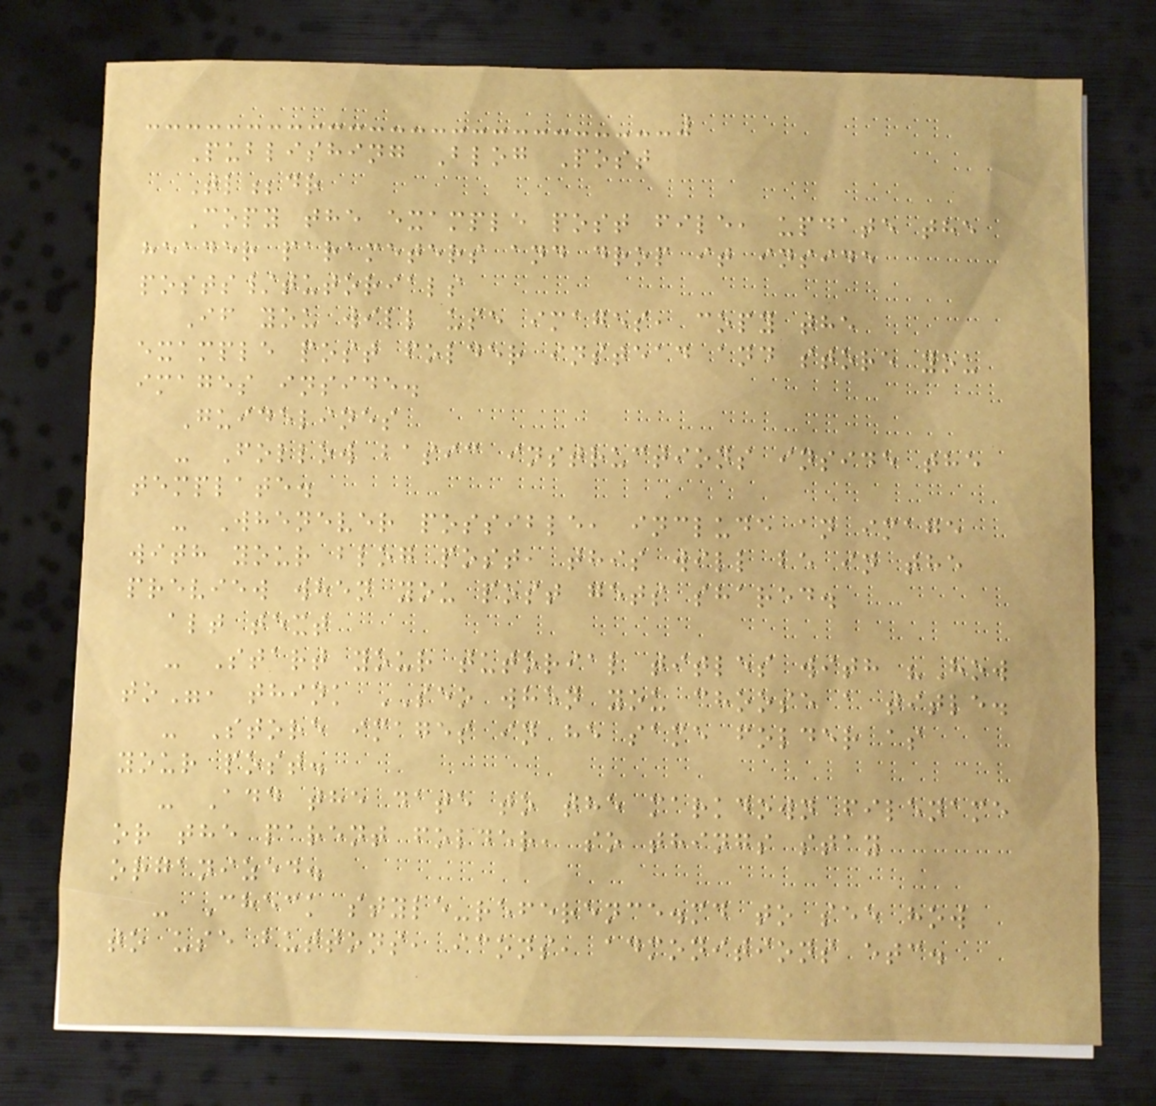Publishing Blog Post
Tl;dr
Copy the example post file, update the
header parameters and drop it inside
posts/tutorials
If you will use images, copy the
example post folder instead and store you
images inside.
Guidelines
- Follow basic instructions inside the
template.
- Whenever possible, include an image
with your blog post, this will be in the
preview when you post gets shared.
alt text
- Start your tutorial titles with "How
to", think SEO when you choose a title.
- Store images in he same folder as
your post.
- Add the date to the markdown filename
or the parent folder, so things stay
organized.
- Check style-reference.md to see how
to use buttons, icons, admonitions etc.
